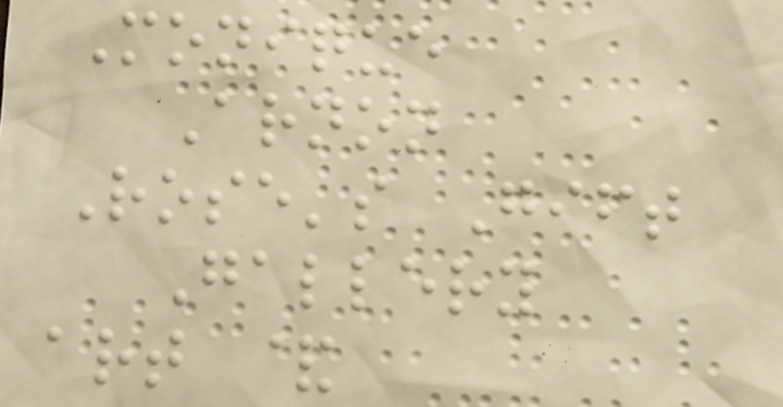Monique
Arnon
Rose's Gift
Gallery
art &
